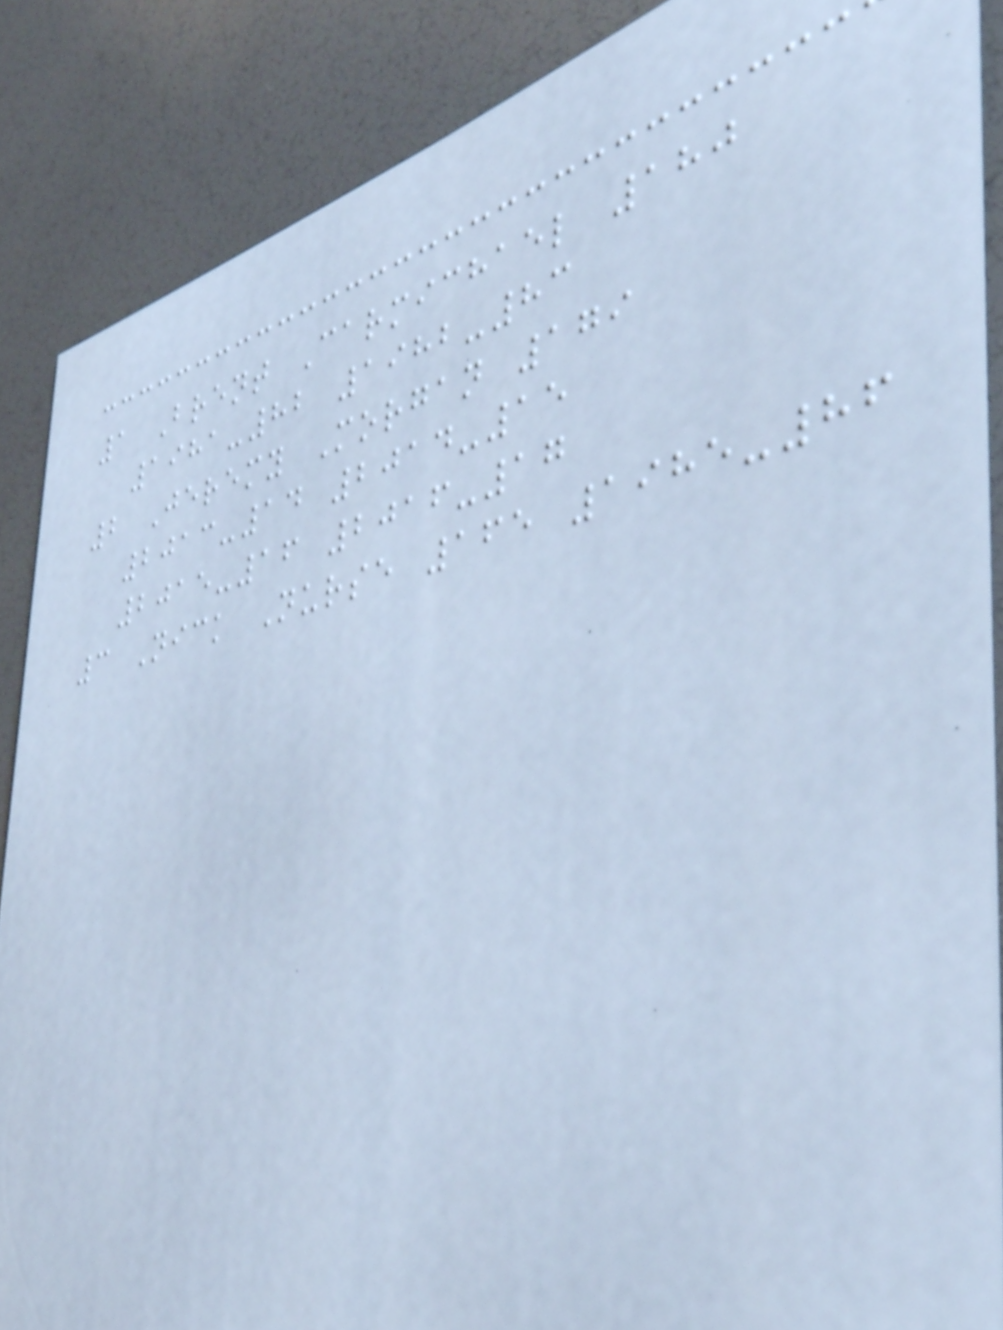1 Brent Carmichael 180
1981-82 1982-83
2 Jeremy Morgan 179
2013-14 2014-15
2015-16 2016-17
3 Nick Nurse 165 1985-86
